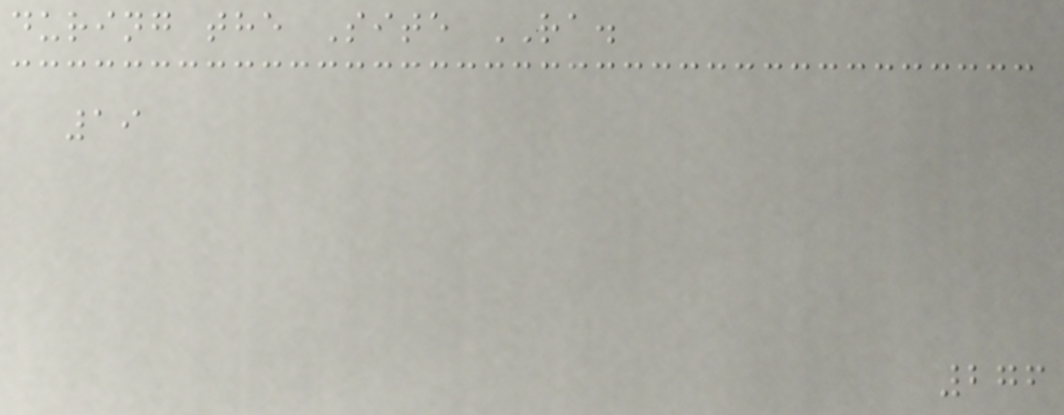during the Site RA.
19
276
